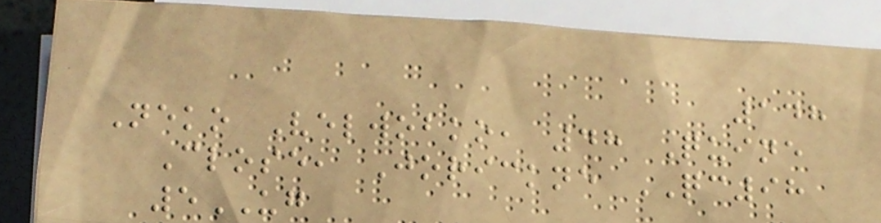148
Neko Velwobko, 48 Quine
Close, Jorickne QC98
5UG
